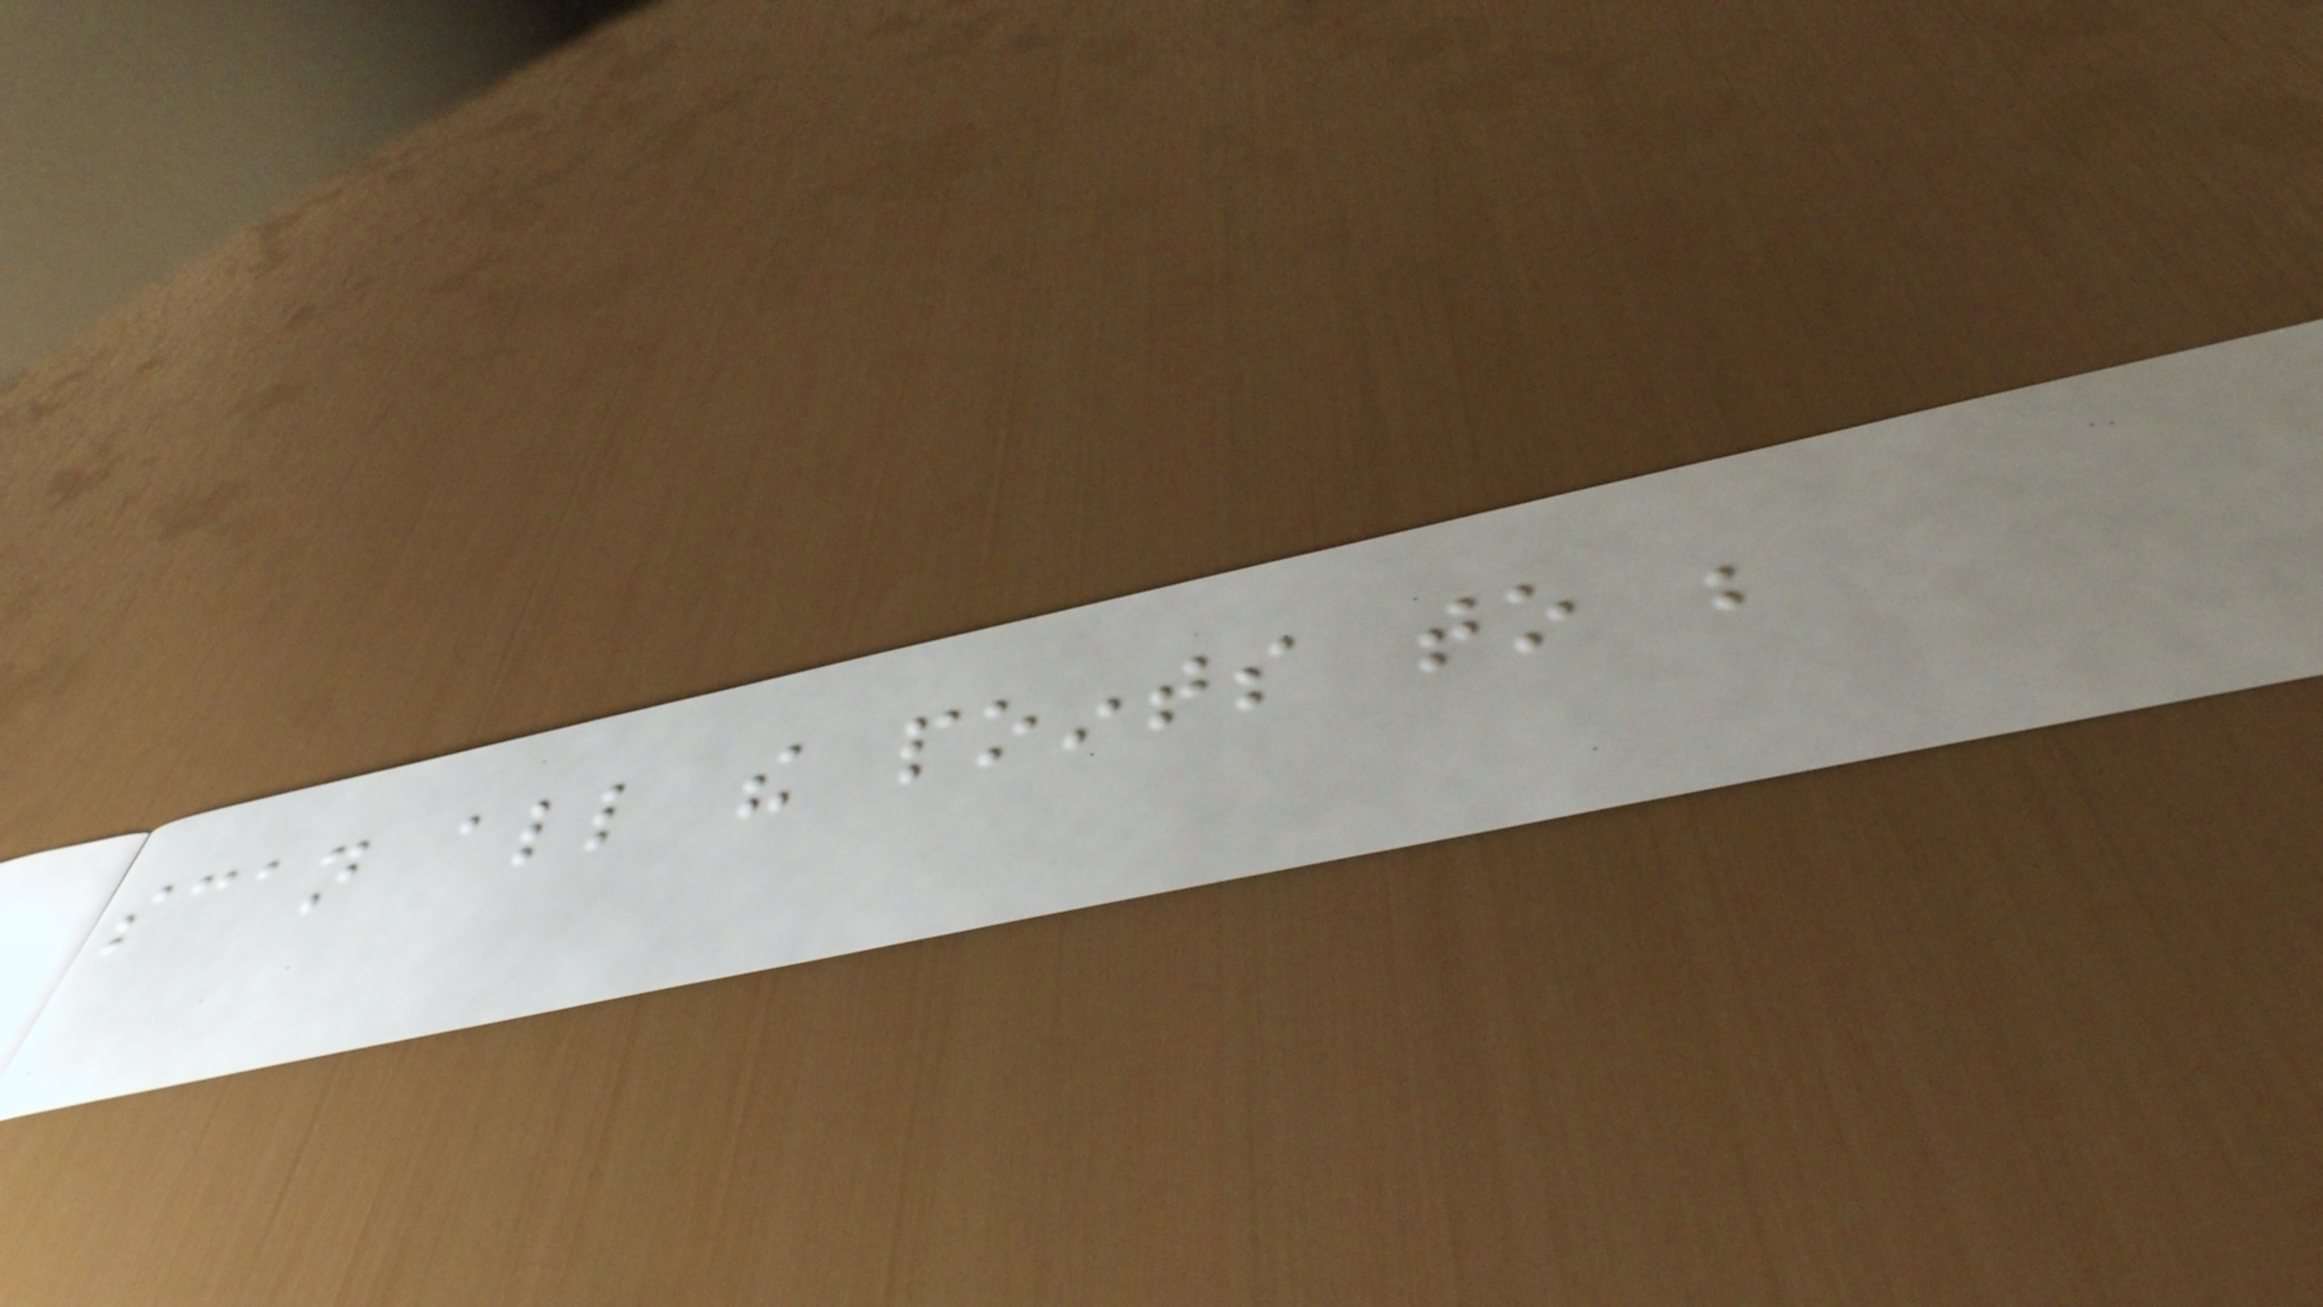scan all the points to be
